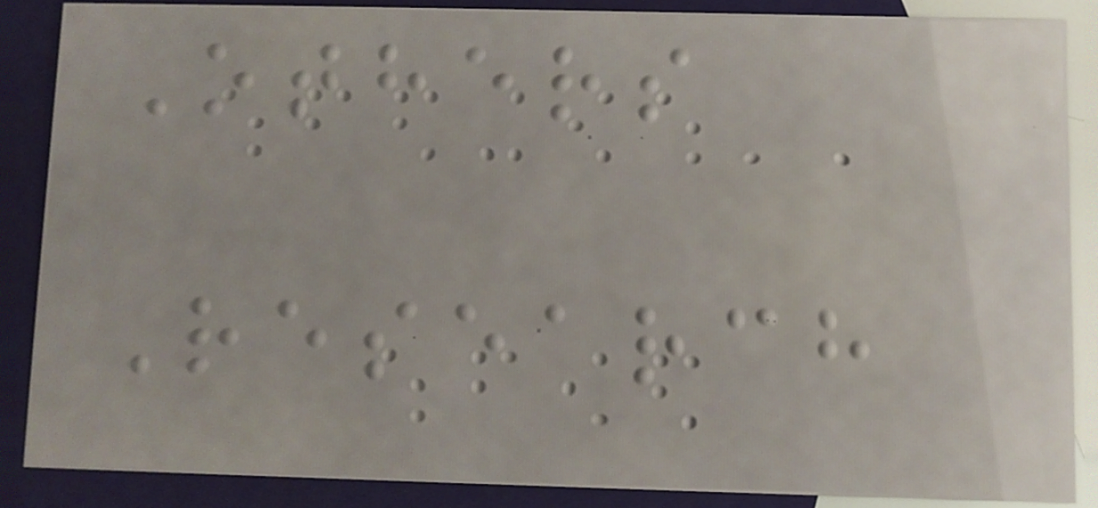Others
Research
